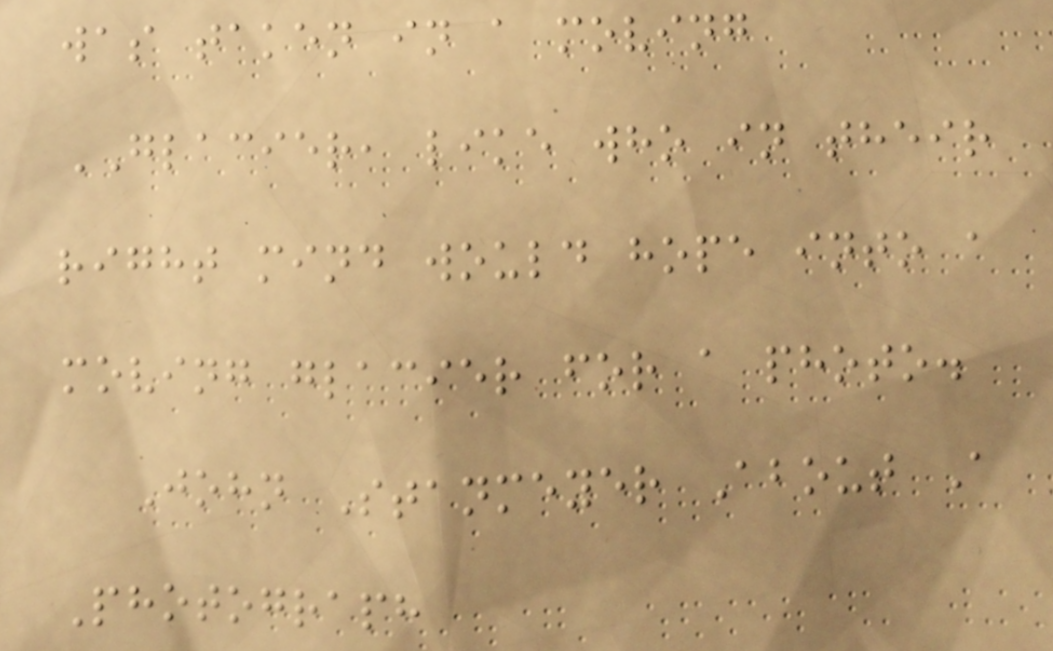was taken in a moving
GLACIER, like who in their
right mind would hope into a
moving glacier for a photo.
John Stanmeyer About A
Photograph
